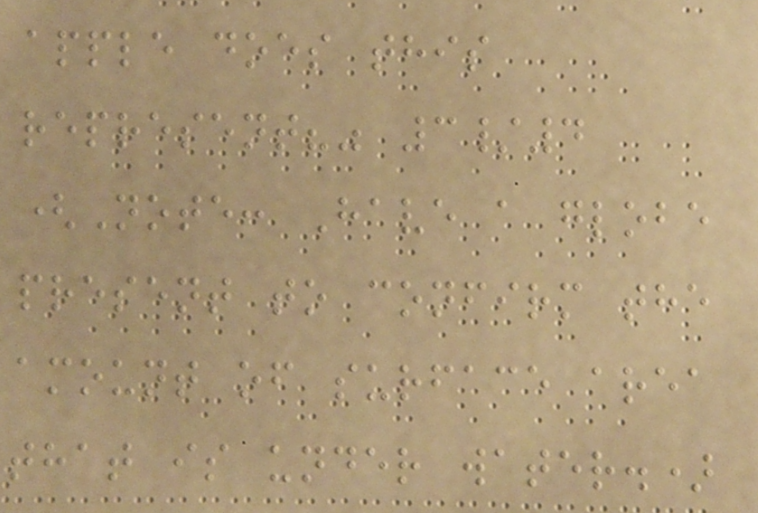apple does this
represent?" 3/4
(Note: Have a globe
present to confirm the
amount of surface area
that is under water.)
